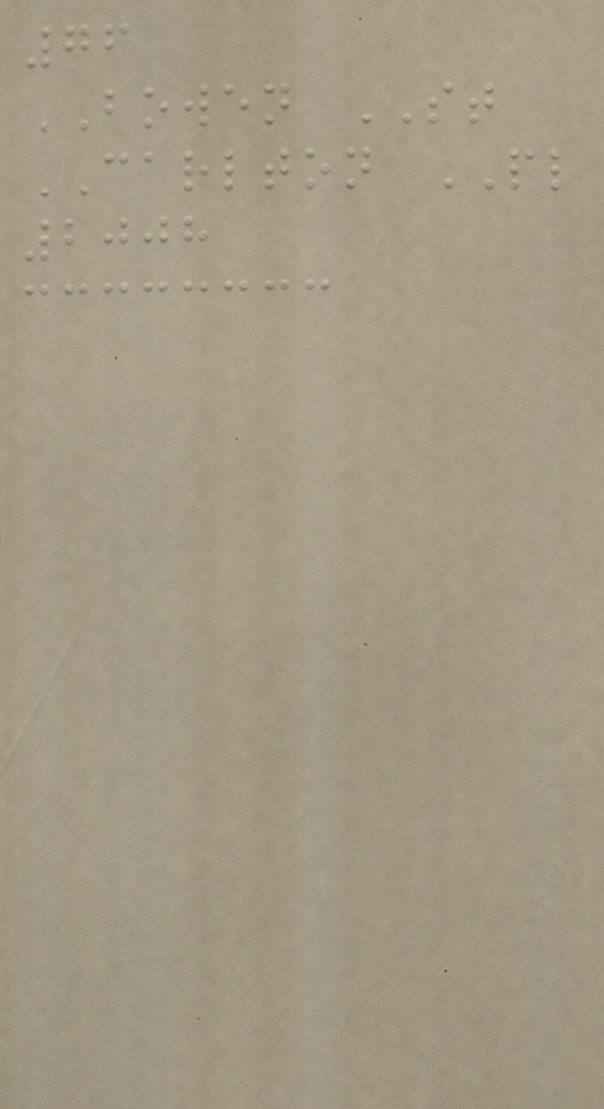76
BOWEN ST
CARLTON PL
2008
